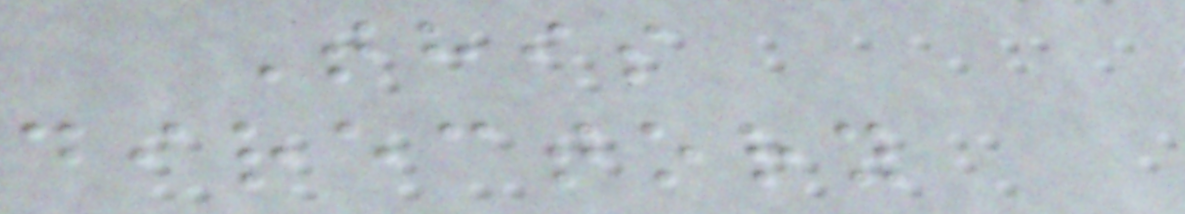This
directory
